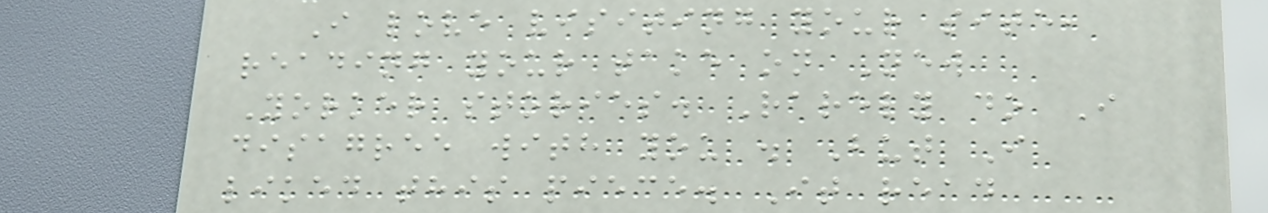I love visiting your site,
reading your take on New
Yorker stories. Rarely do I
disagree with you . But I
liked this piece. It read
